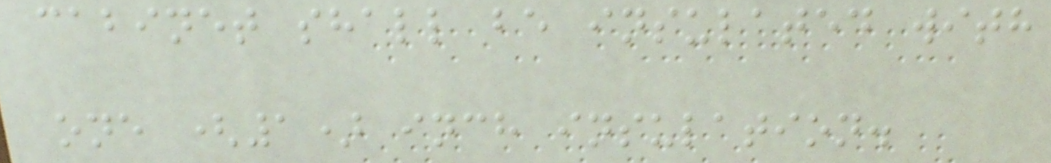cabinet shall be insulated with
one (1) inch insulation.
